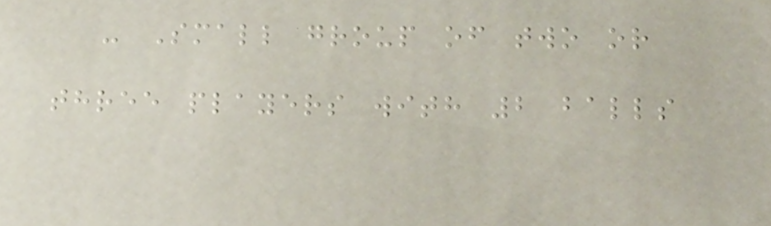- Small group of two or
three players with 2 balls
